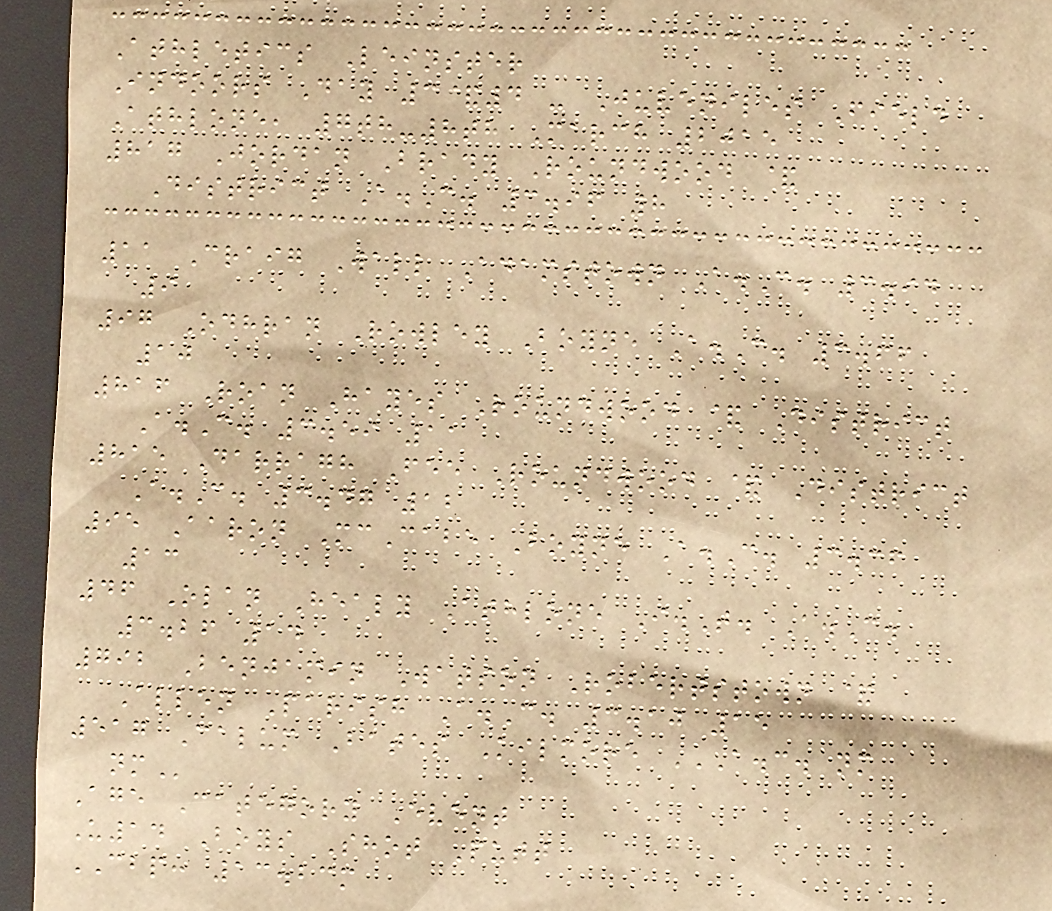Athletics Leinster
Indoors Day 3&4 - Juveniles Field
Athlone, 7th-8th March 2015
817 Jordan Brady Roundwood &
District A.C. 3.96 8
11 Craig Wall Adamstown A.C. 3.94
9
97 Odhran Rowley Boyne A.C. 3.66
10
816 Roan Hayes Roundwood & District
A.C. 3.59 11
815 Darragh Fee Roundwood & District
A.C. 3.47 12
95 Aaron McCabe Boyne A.C. 3.36
13
46 Olan Healy Athlone I.T. A.C.
3.26 14
792 Benjamin Watson Robertstown &
Allen Parish A.C. 3.10 15
517 Calum Bates Kilmore A.C. NM
NM
Age Category Event
U14 Boys Shot Putt
CBP: 13.23m
